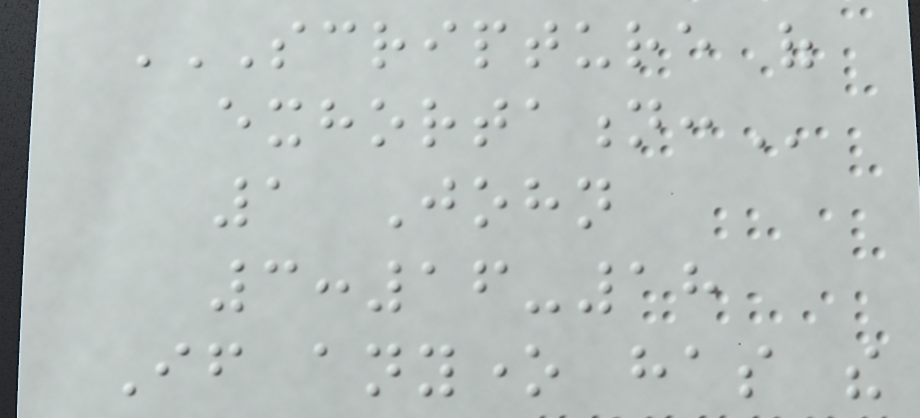SCRIPTURE OF
EXHORTATION:
1 John
3:16-18
If anyone has the
